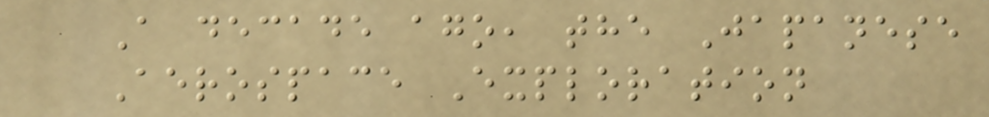A decade ago, the Japanese
Aerospace Exploration
